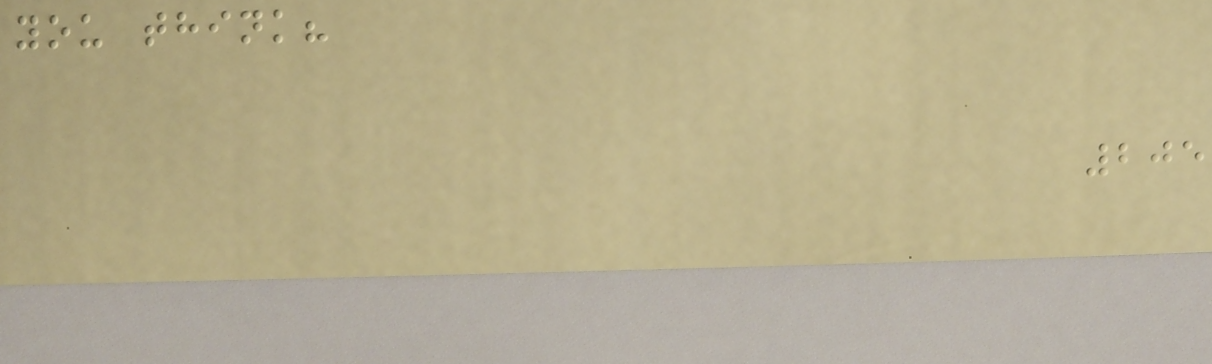you think?
205
